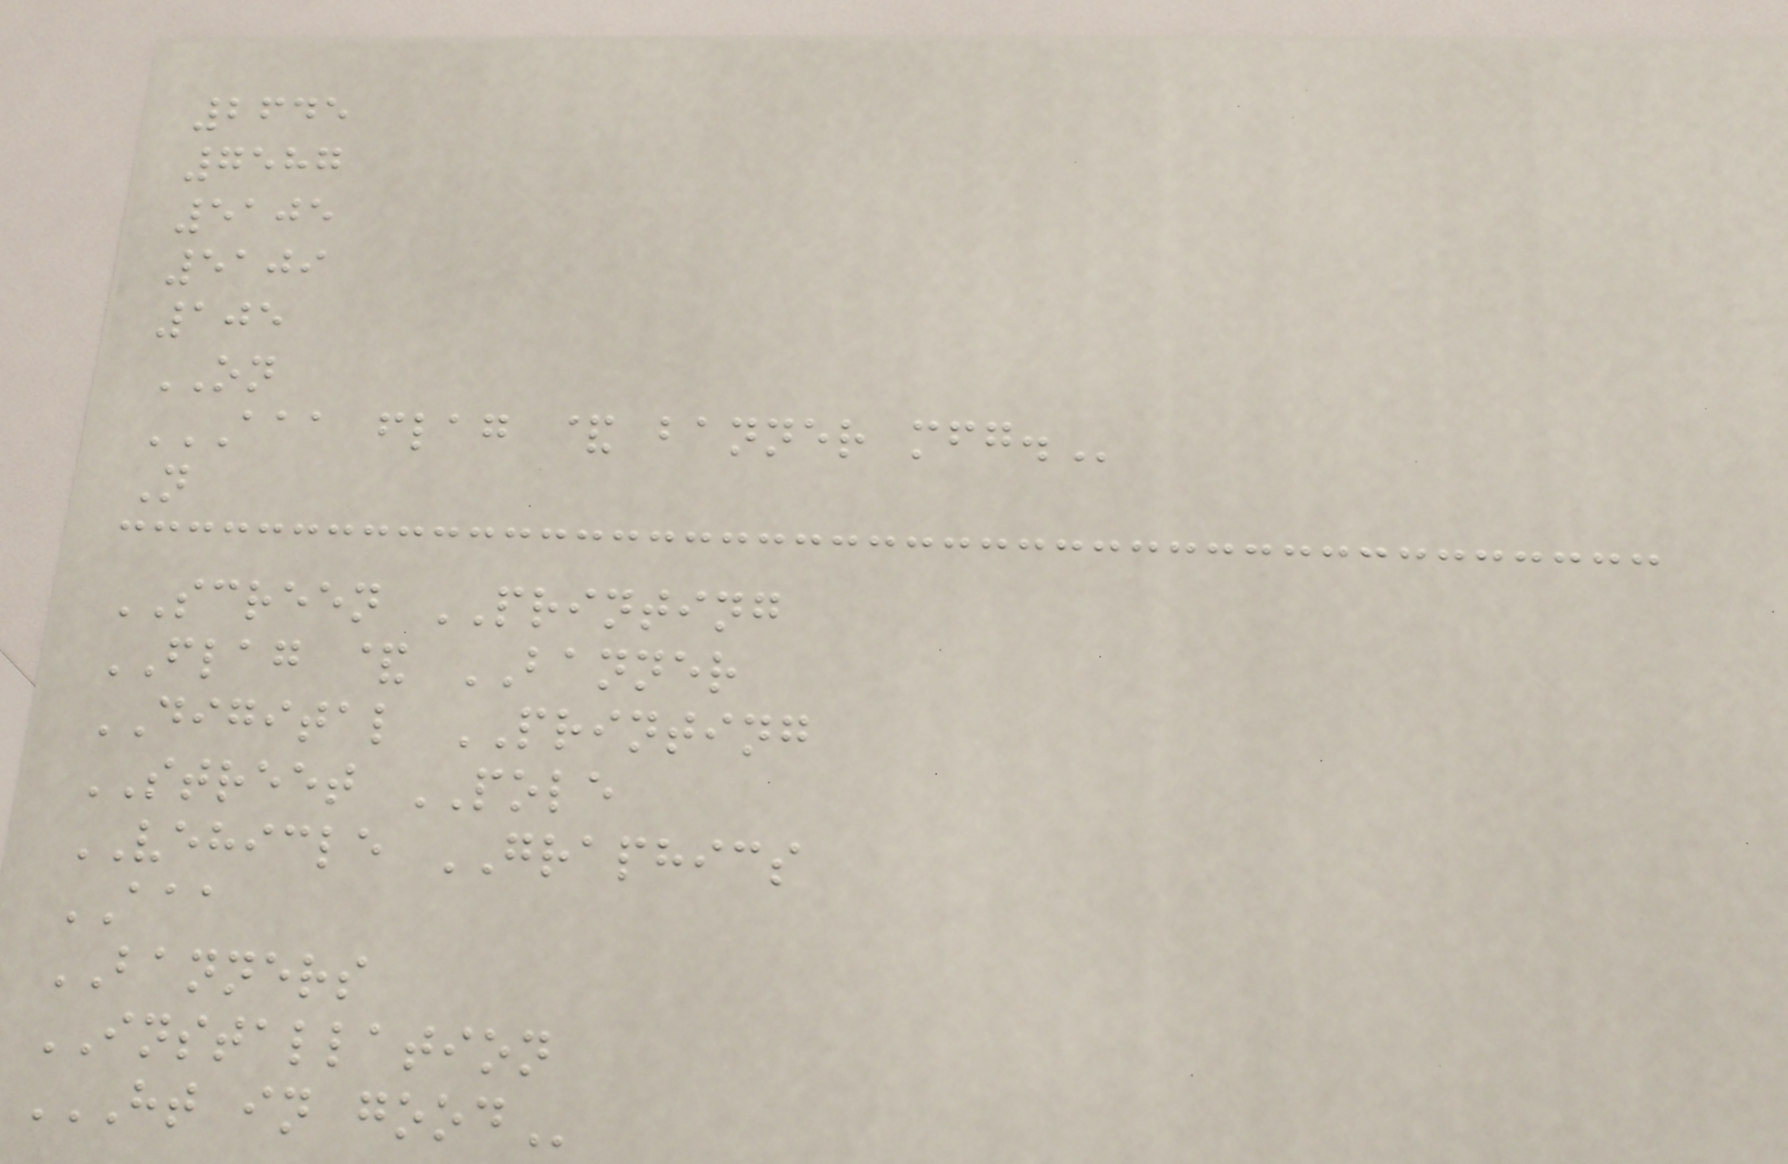2645
7587
5105
5109
105
ON
AAA FLAG & BANNER MFG.
N
SCREEN PRINTING
FLAG & BANNER
DIGITAL PRINTING
STREET POLE
VEHICLE GRAPHICS
AAA
BANNERS
INSTALLATION
HT IN GOOD
